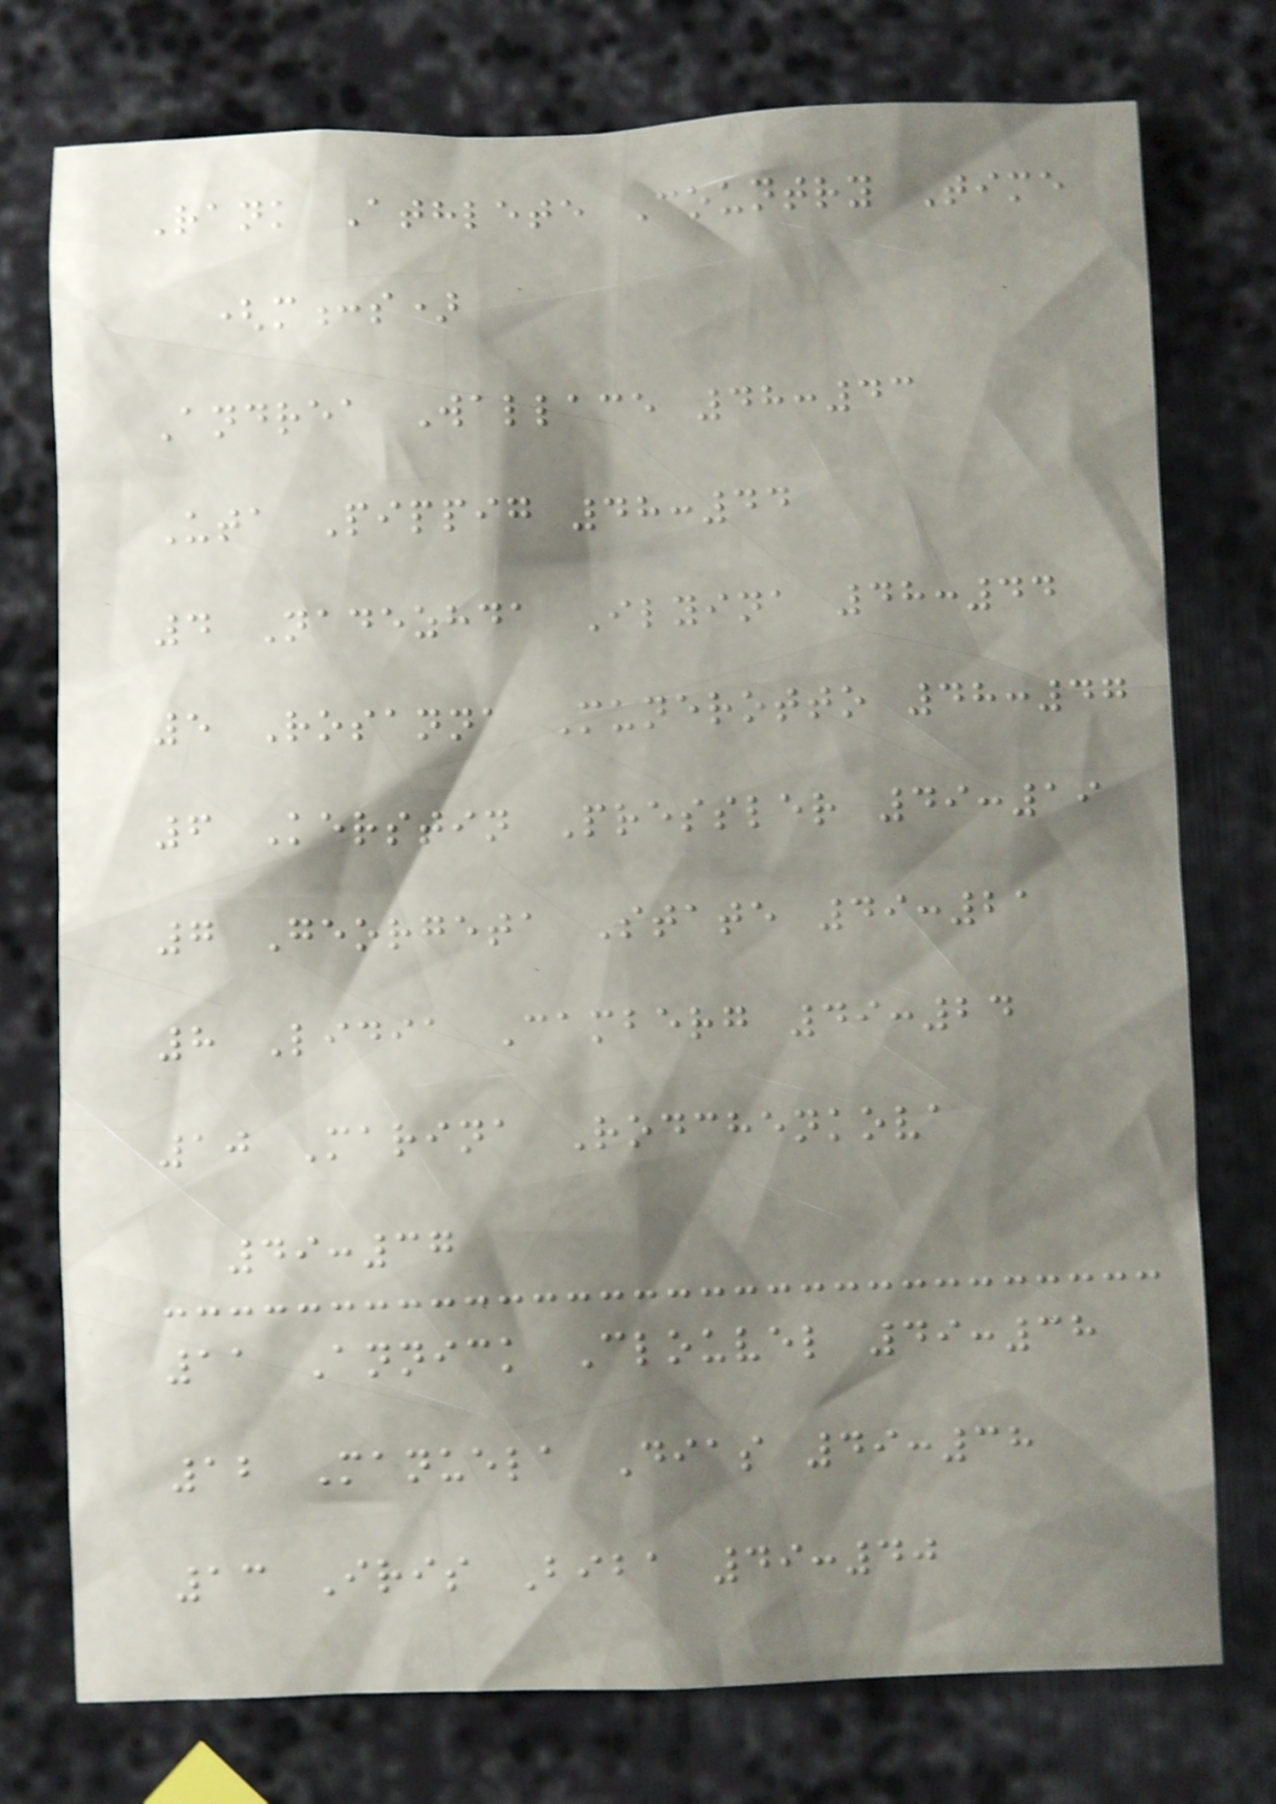Rank Athlete Country Time
(m:s)
Andrea Wallace 48:43
Uta Pippig 48:44
4 Nadezhda Ilyina 48:44
5 Rosanna Munerotto 48:47
6 Kerstin Pressler 49:19
7 Georgeta State 49:21
8 Lidia Camberg 49:24
10 Marina Rodchenkova
49:37
11 Annick Clouvel 49:38
12 Manuela Dias 49:38
13 Iris Biba 49:40
